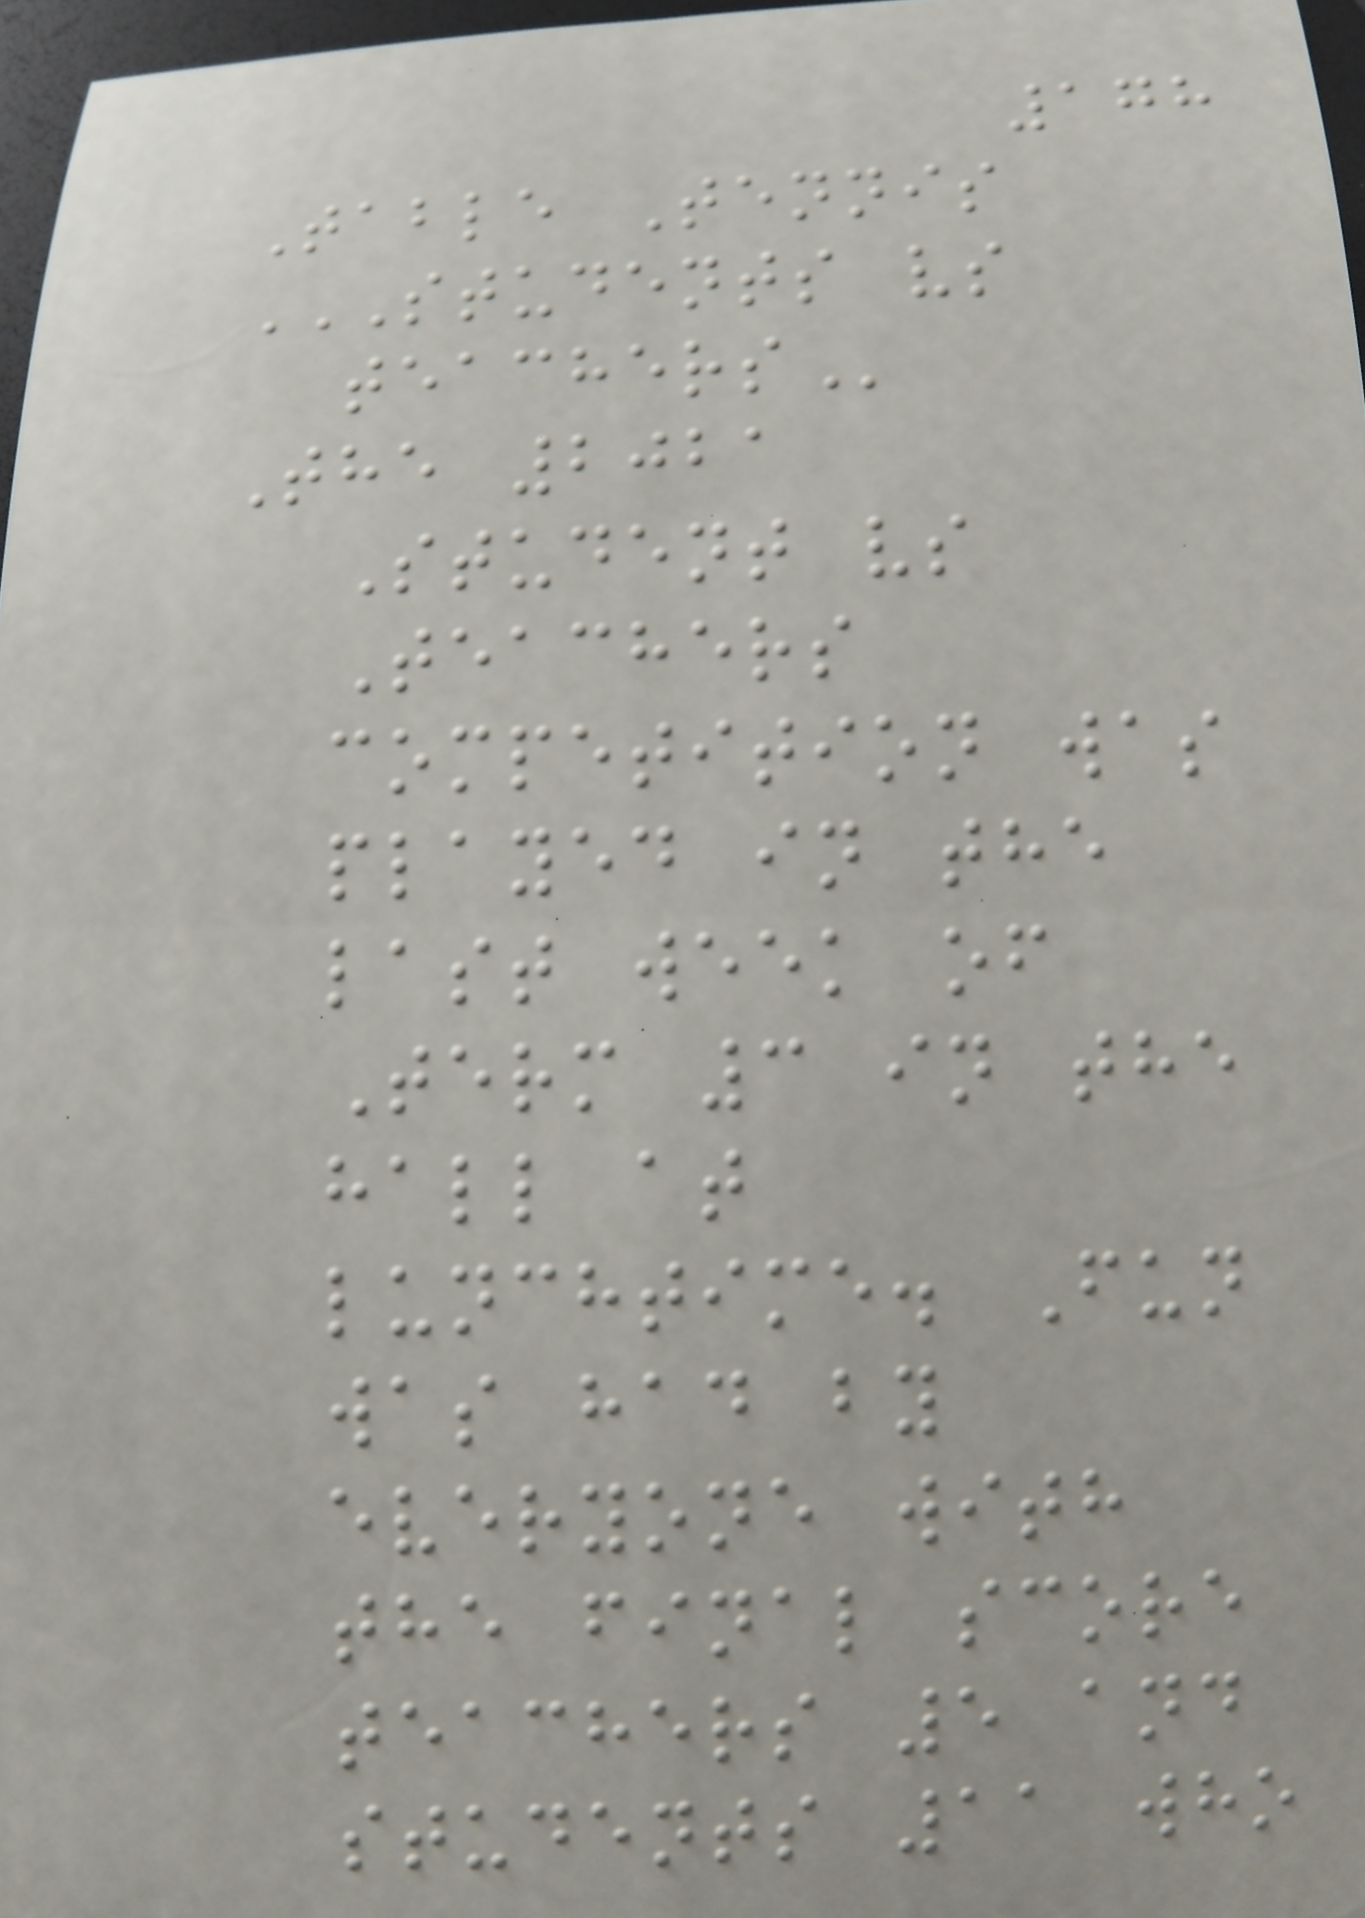178
Table Tennis
STUDENTS VS
TEACHERS
The 2021
Student vs
Teachers
competition was
played in the
last week of
Term 3 in the
hall at
lunchtime. Fun
was had by
everyone with
the final score
teachers 5 and
students 11 who
